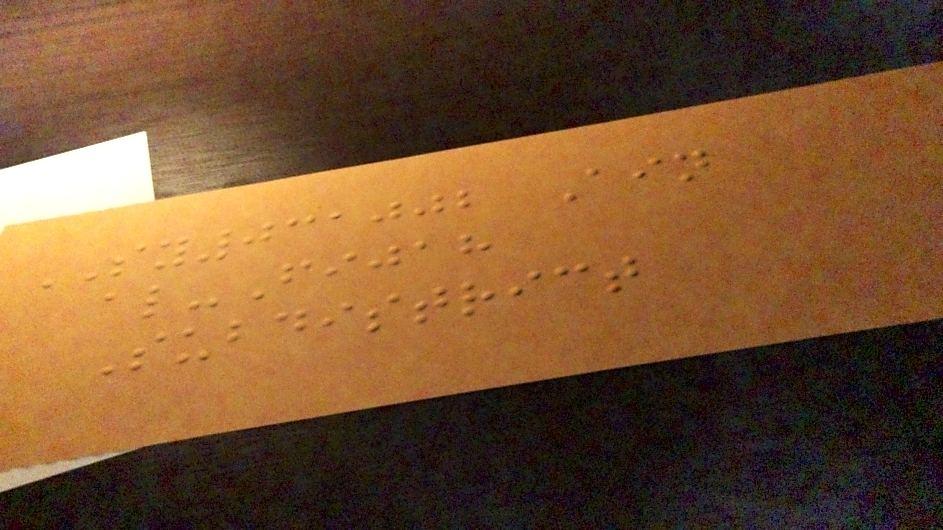SY031002 Ain
al-Fijah
Subdistrict
